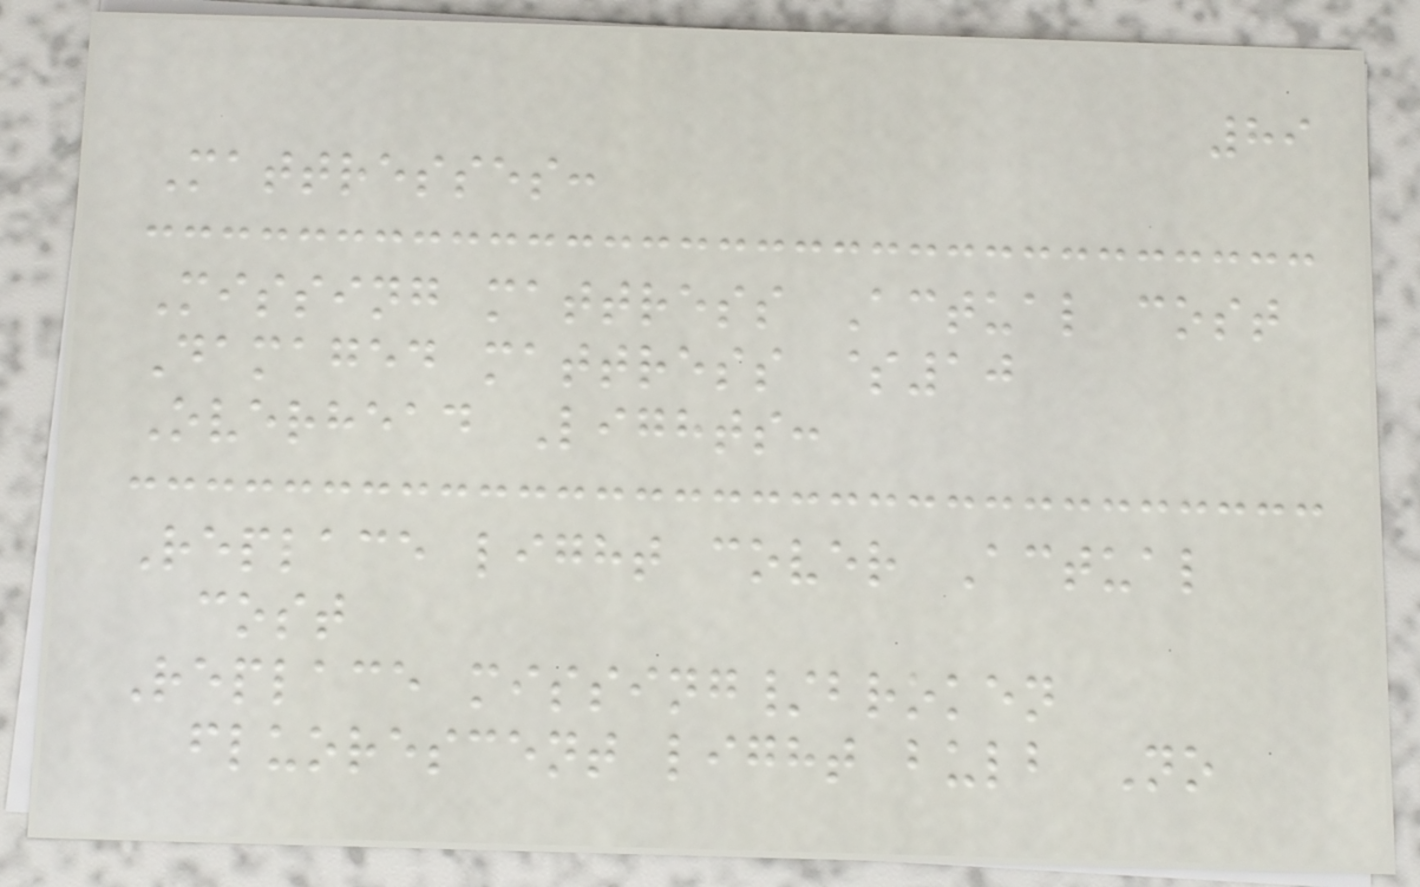89
Mattresses:
Missing mattress Actual cost
Damaged mattress $10
Overhead Lights:
Replace light cover Actual
cost
Replace missing/broken
fluorescent light bulb No
